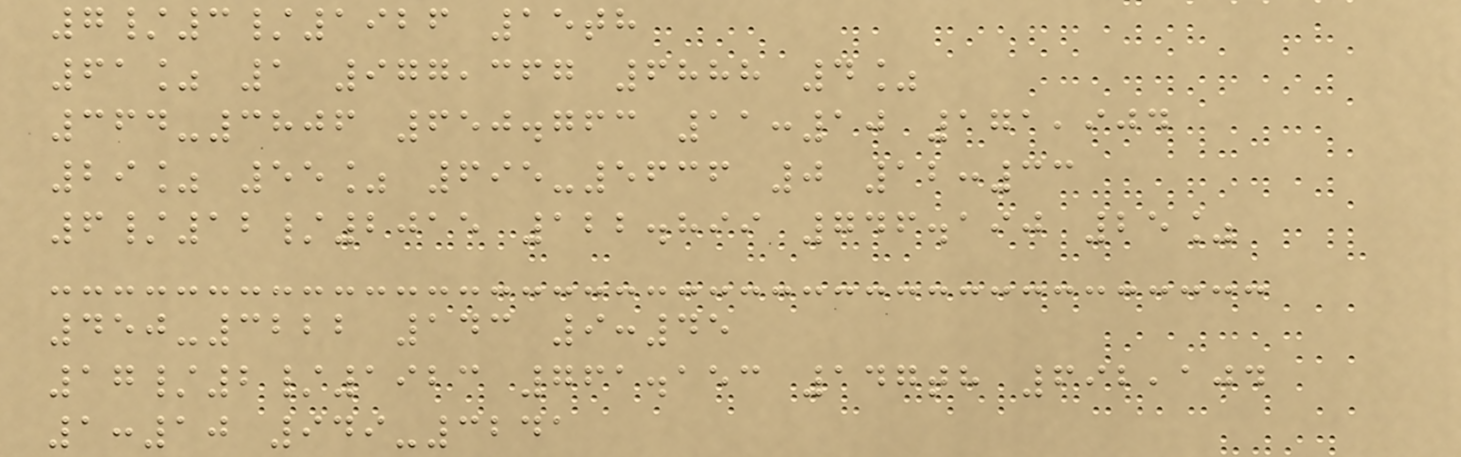7/3/1926 15th
61% 1 977,367 6888 4%
364-3806 650.763 11:10 171,904
29% 55% 695-5636 0 12:33
6/12/2015 122.899 746.190 25%
450-3222 143 9:45
17/2/1923 761.153 147th 692,104
1:10 949-3241
